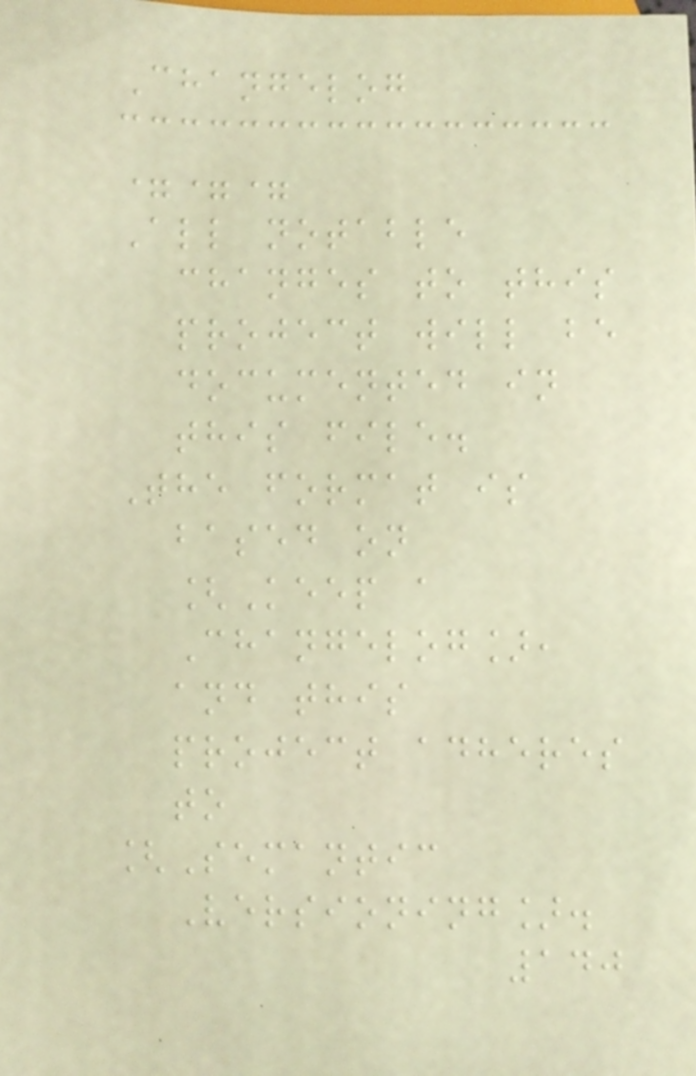Changelog
===
All notable
changes to this
project will be
documented in
this file.
The format is
based on
[Keep a
Changelog],
and this
project adheres
to
[Semantic
Versioning].
140
